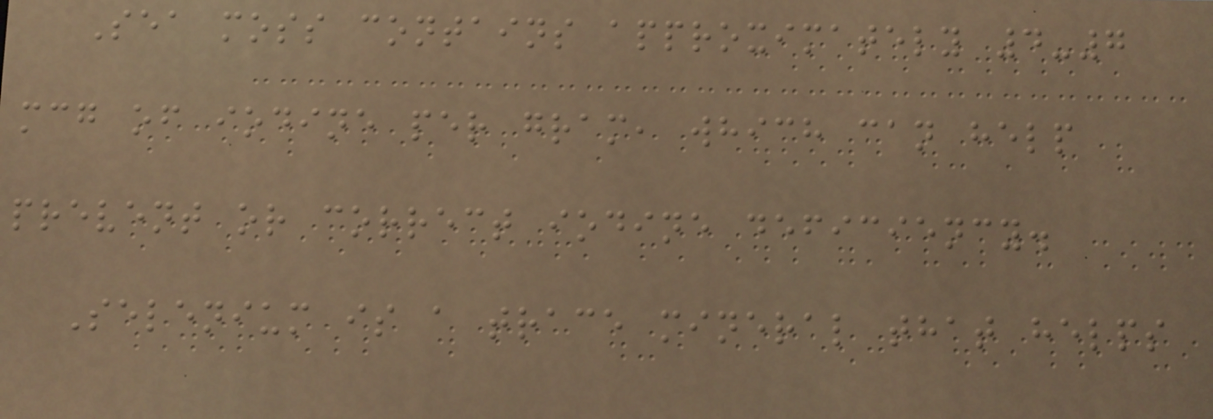Sea moss contains approximately 4-7
mcg of iodine per gram, which can help
prevent or correct iodine deficiency.
Selenium is a trace mineral that helps
